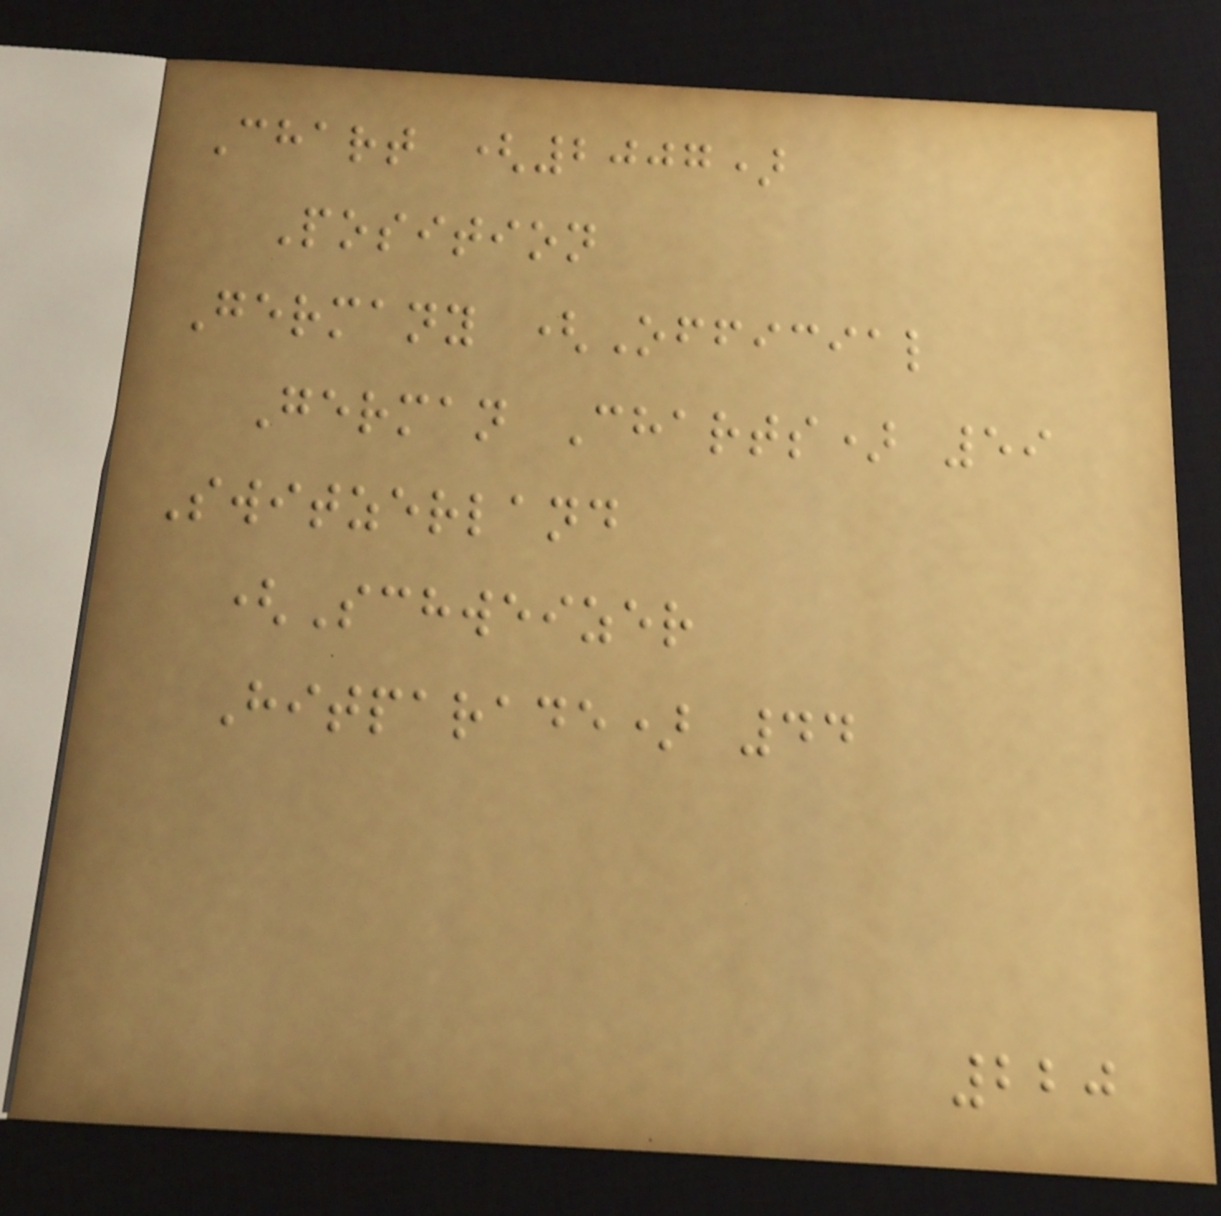Chart (2007)
Position
Germany (Official
German Charts) 59
Switzerland
(Schweizer
Hitparade) 44
220
